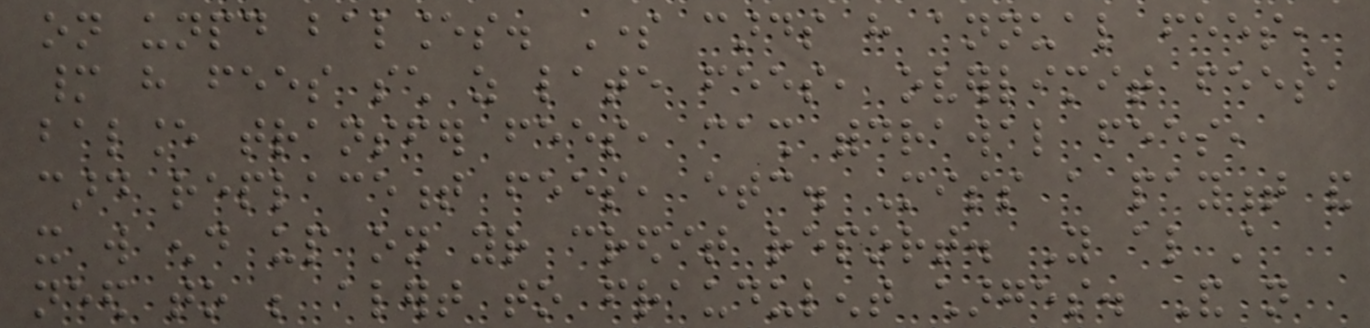on unpaid balances. Some cards have annual fees,
many have fees such as late fees, overlimit fees,
balance transfer fees, cash withdrawal fees,
card replacement fees, etc. Miss a payment and
it will end up on your credit report. You also still
need to be alert to fraudulent charges. And not
